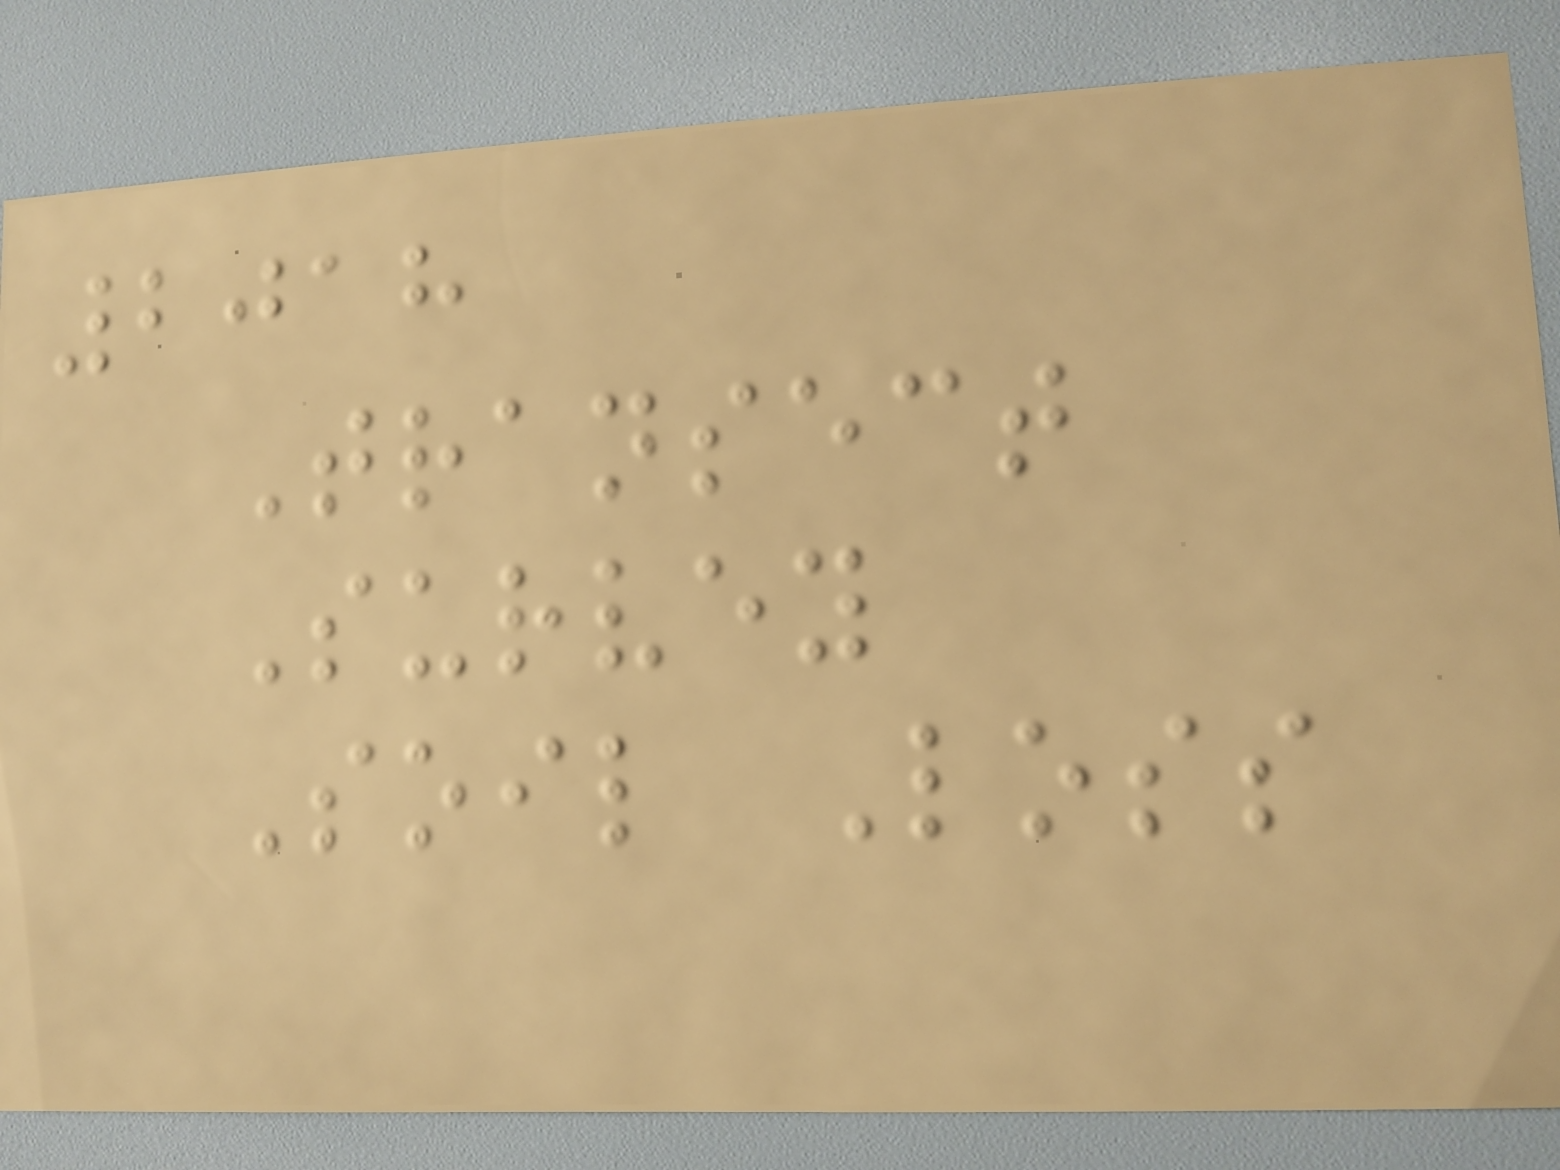2018
Transect
Survey
Soil Loss
